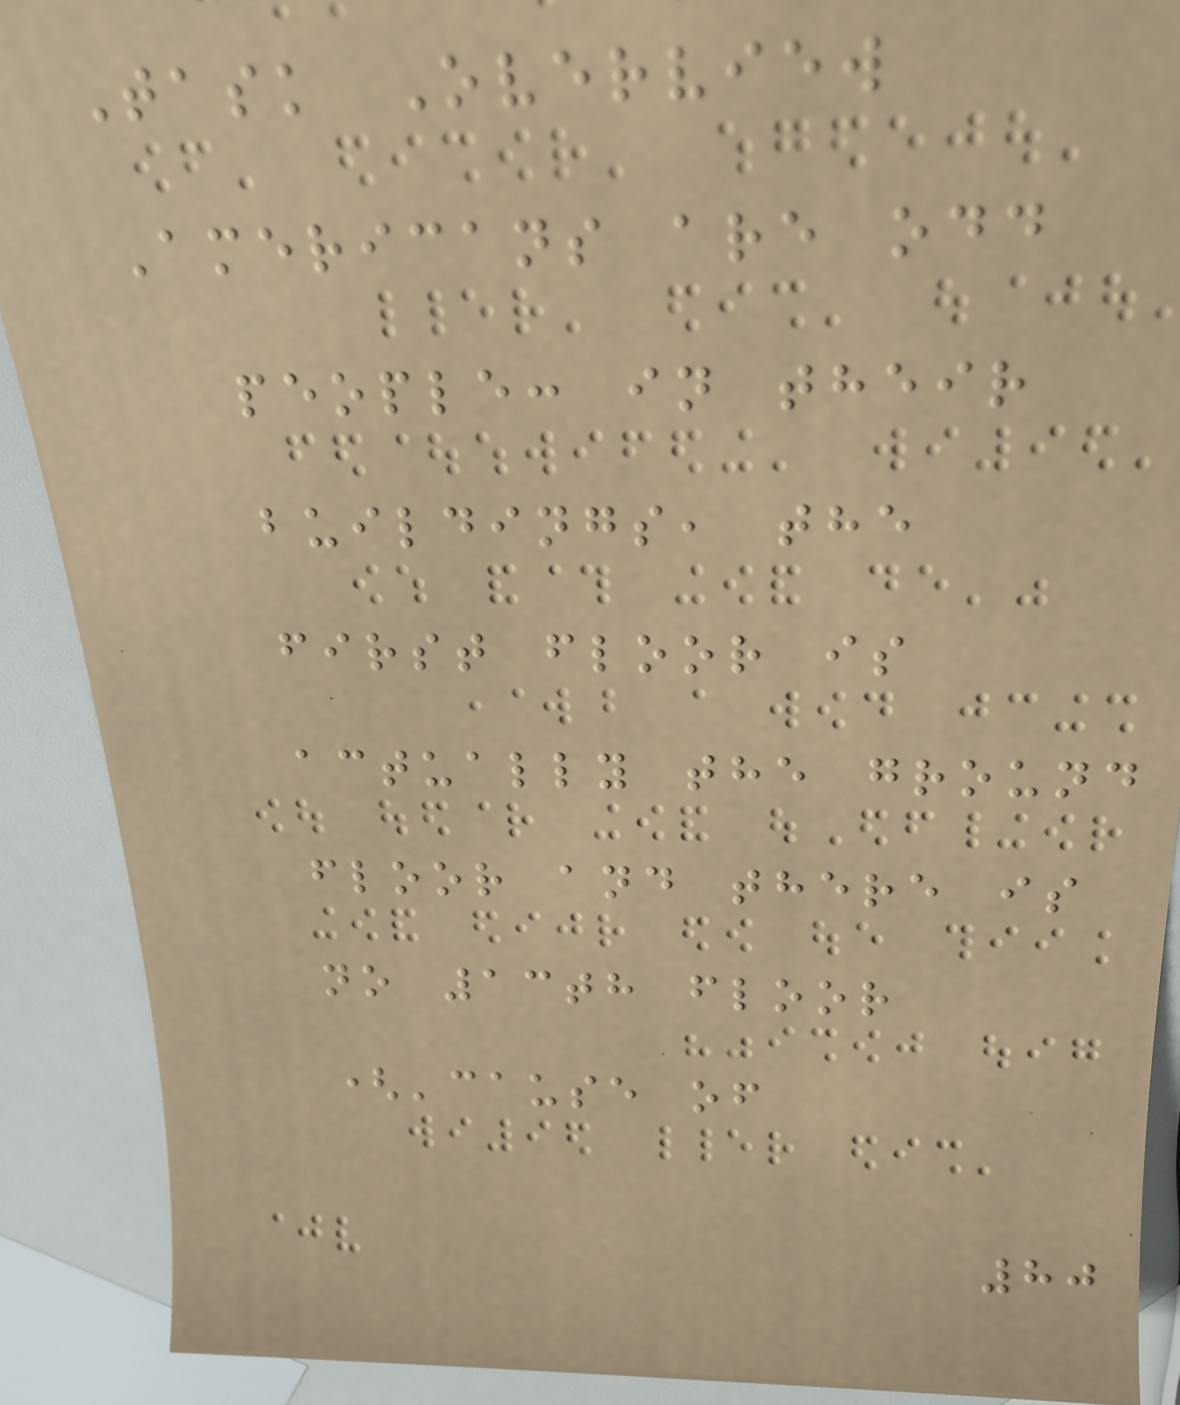Task Overview
Americans are odd
people: in their
buildings, the
first floor is
actually the ground
floor and there is
no 13th floor
('cause of
80
